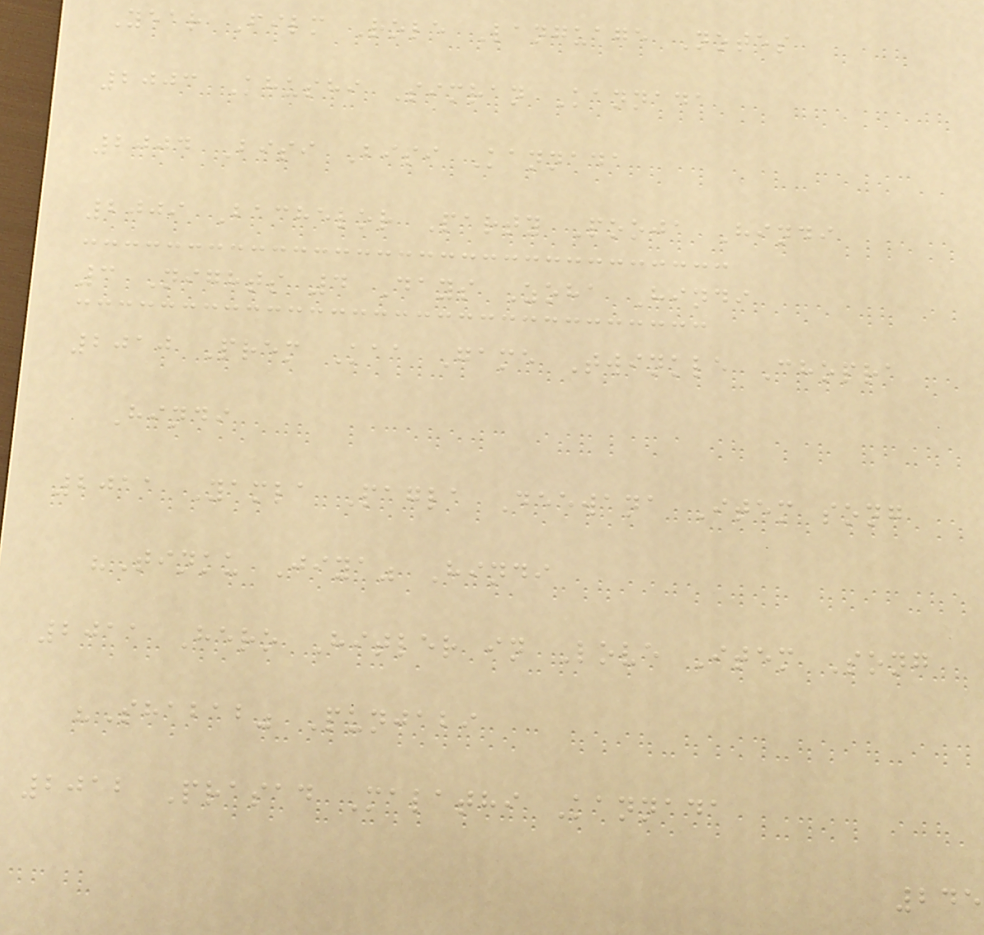Year Film Role Language Notes
2003 Khushi Simran Kannada
2004 Bisi Bisi Kannada
2009 Bachelor Party Pooja Hindi
3 Nights 4 Days Zoha Hindi
2010 Prem Kaa Game Twinkle Chopra
Hindi
2011 Yamla Pagla Deewana Item song
"Tinku Jiya" Hindi
2011 Hero Hitler in Love Item Song
"Shabab" Punjabi
2012 Prasad Malathi Kannada
245
